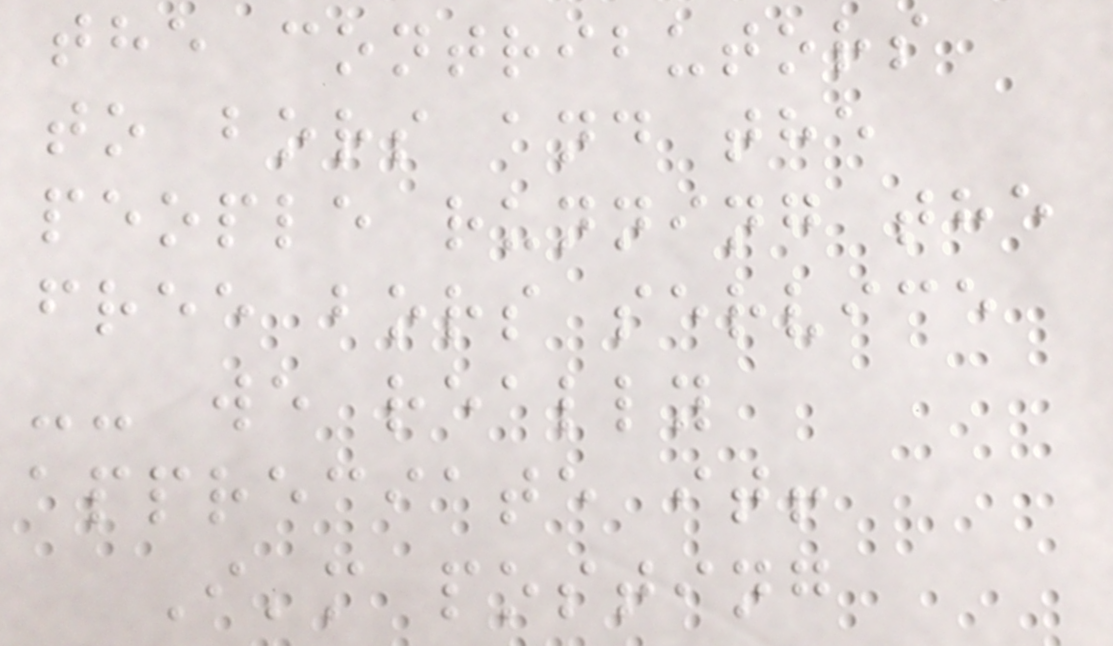the contributors
to bors and the
people running the
free bors service
-- we really
appreciate it!
I'm posting
